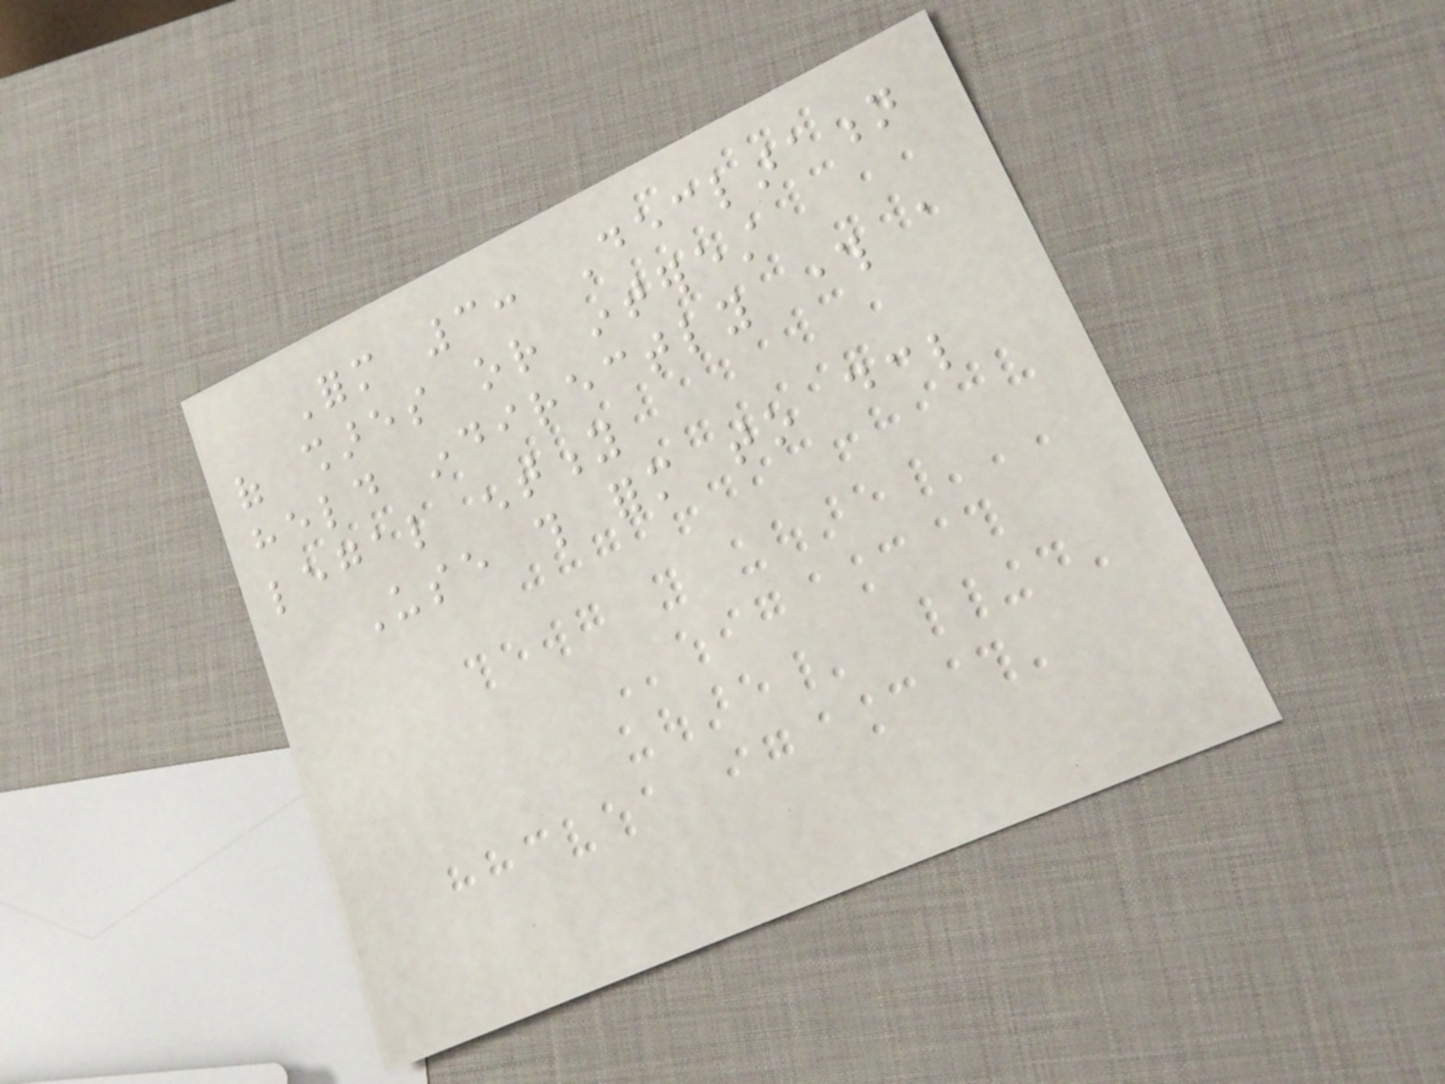Form 3: Declaration
of shares or interest
held indirectly through a
legal entity
Use this form to declare
